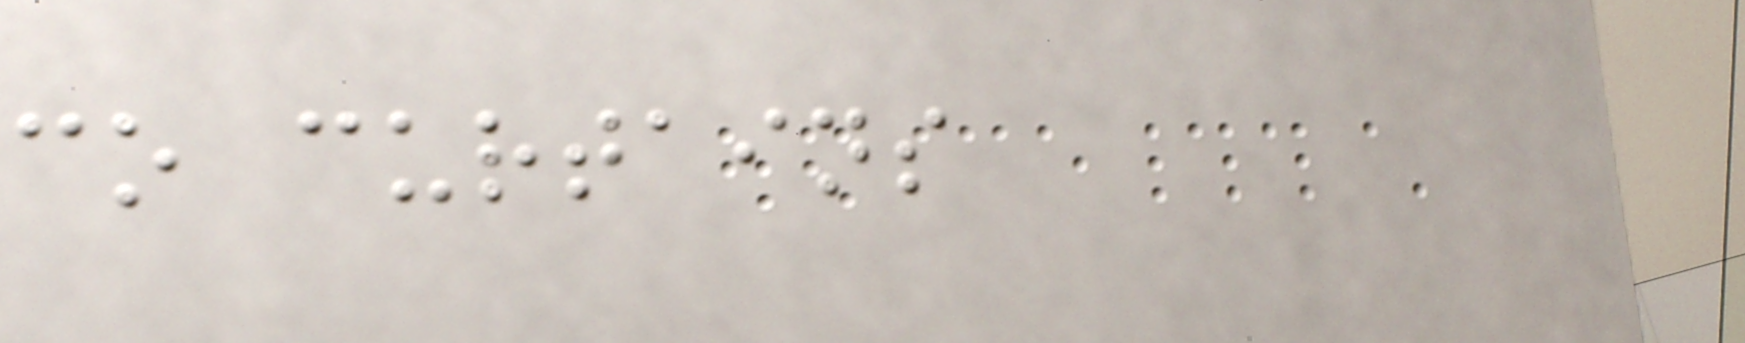co curtains
